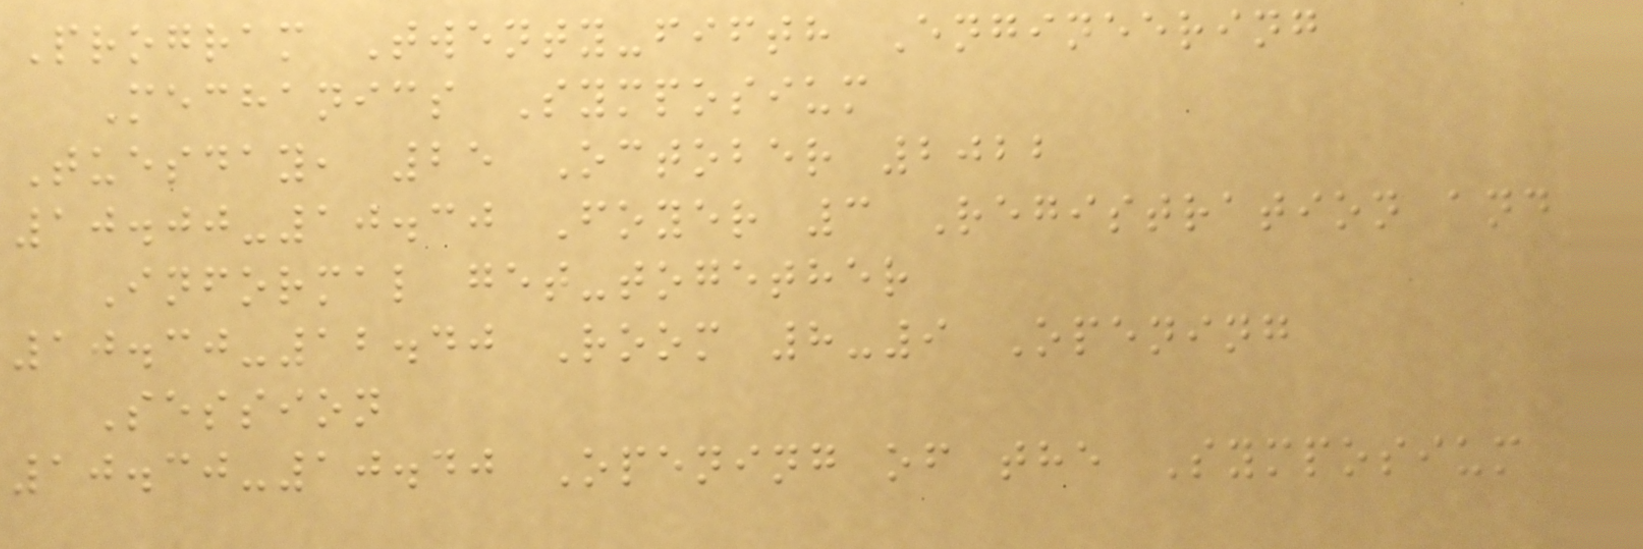Program Twenty-fifth Engineering
Mechanics Symposium
Tuesday, 25 October 2022
10.00-10.30 Foyer 3 Registration and
Informal get-together
10.30-12.40 Room 8-9 Opening
Session
10.30-10.40 Opening of the Symposium
